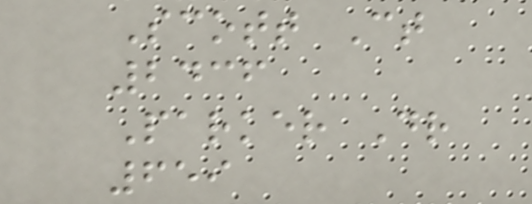Scott Ct
2436
Parker Dr
659
